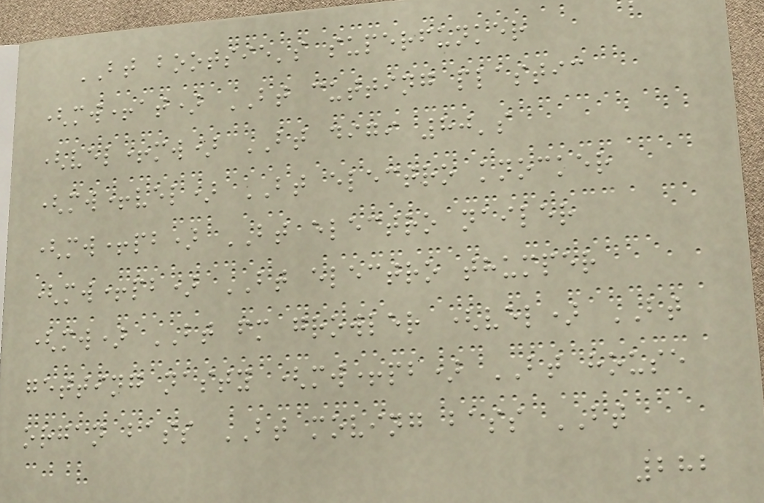BT bootsie's superfunker
(mw+at) BT cutting plastic
(vel+mw) BT digi 80's
(mw+vel) BT electro knocker
(mw+pb) BT electro nailer
(mw+pb) BT electro thumper
(mw) BT fm growler (vel) BT
getting nasty (mw+pb) BT house
organ bass BT moving bass BT
282
